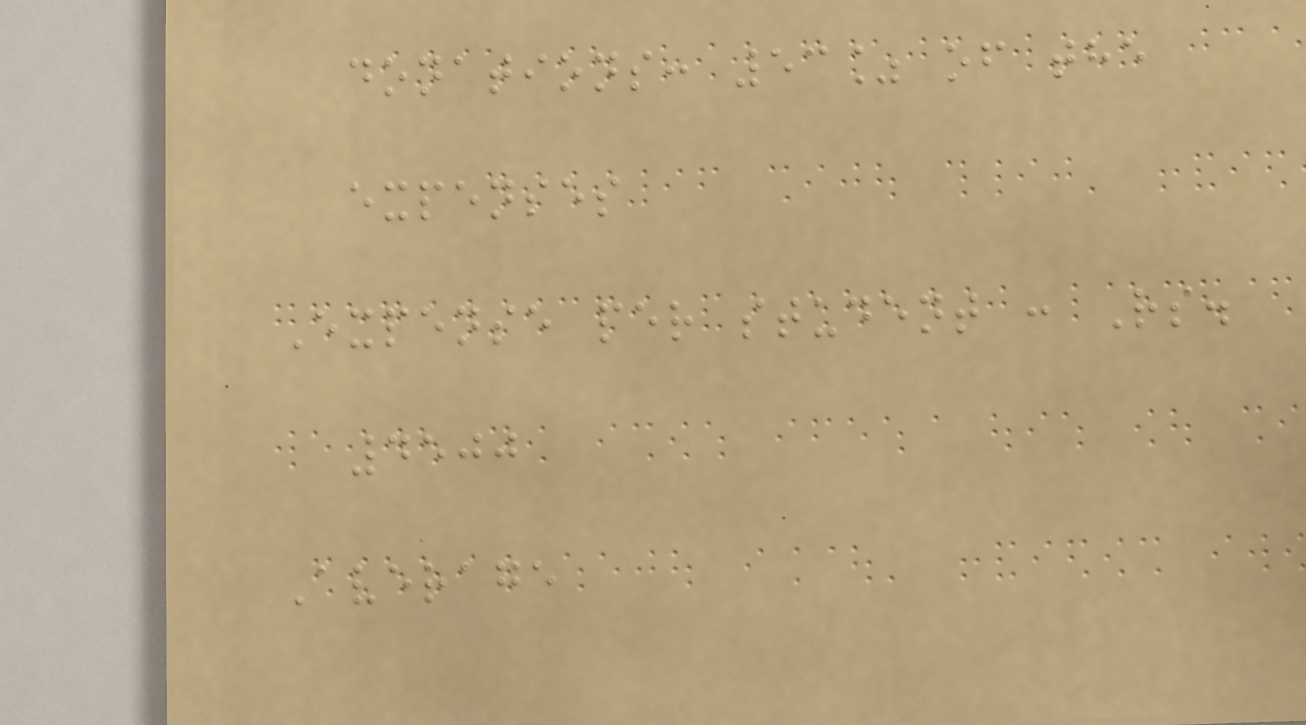donations: 53% of the
expenses
Expense per student : Rs.
4500
Average
